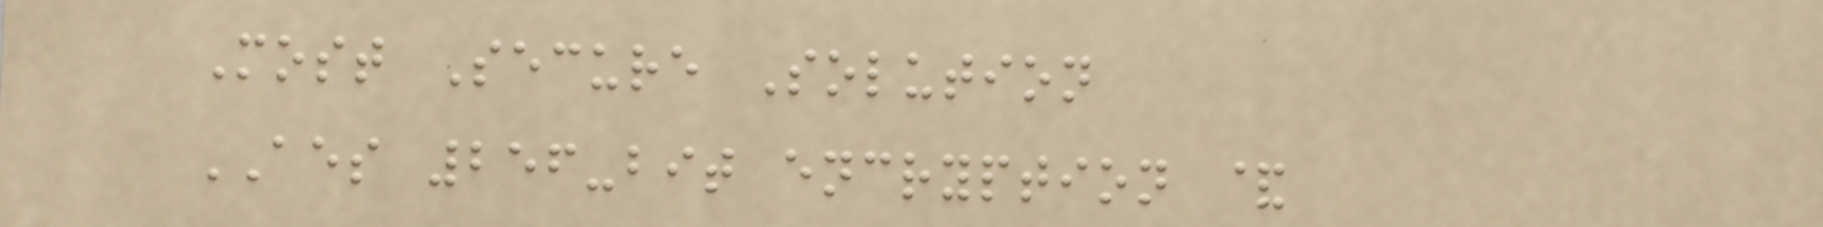Most Secure Solution
AES 256-bit encryption &
